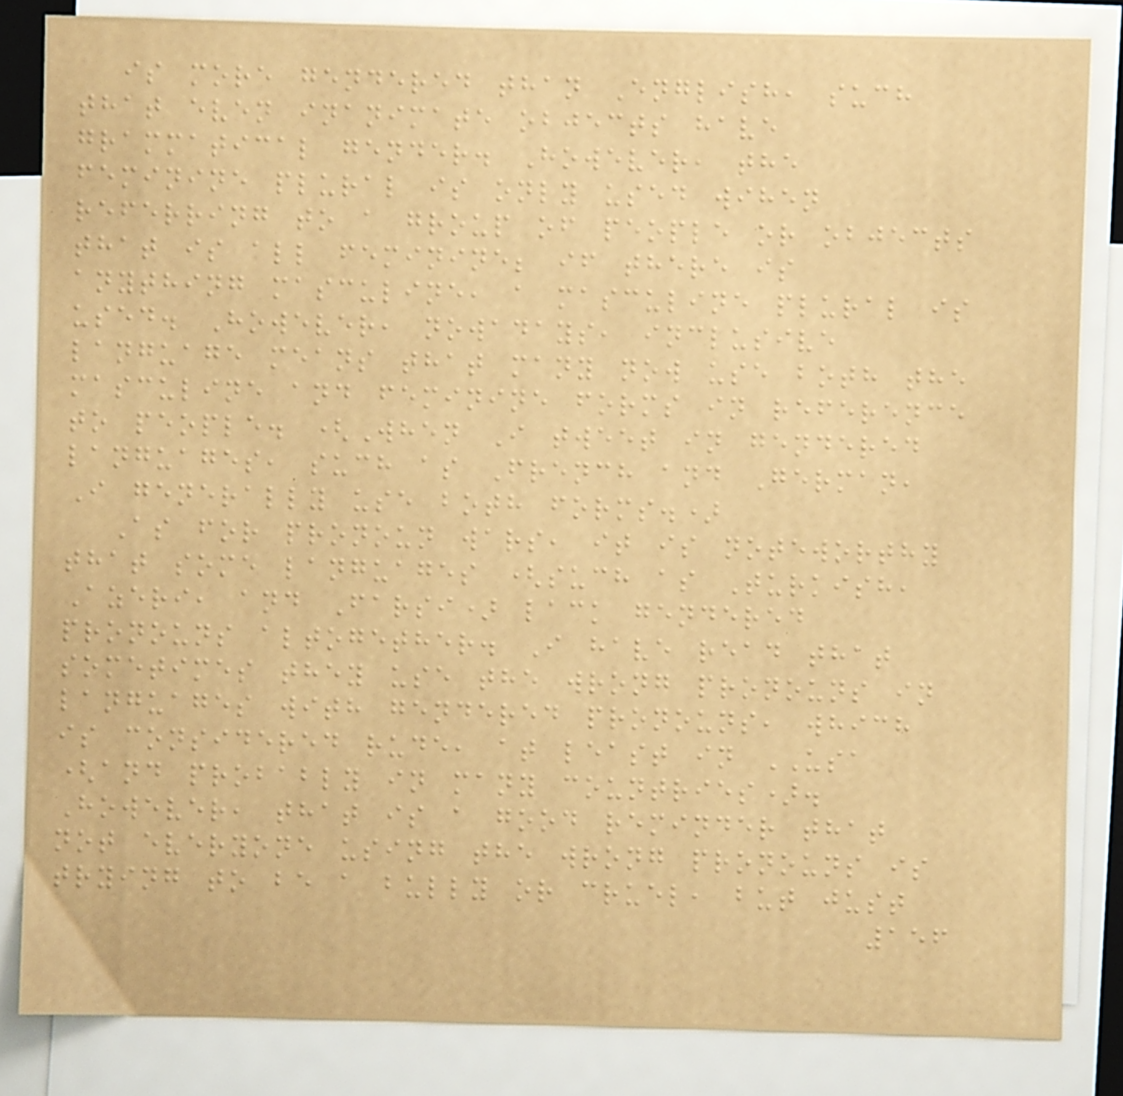is more gendered than English, such
that even inanimate objects have
grammatical gender. However, the
feminine plural is only used wihen
referring to a group of people or objects
that is all feminine; if there is
anything masculine, a masculine plural is
used. However, nowadays, inclusive
language means that many now use both the
masculine and feminine forms in reference
to people. (When I tweet in gendered
languages, such as French and German,
I generally use both forms.)
As for pronoun wars, it is noteworthy
that some languages (such as Turkish,
Azeri, and Farsi) lack gendered
pronouns altogether. I have read that
sometimes they use the wrong pronouns in
languages with gendered pronouns, which
is considered rude, at least in USA
(and probably in many countries).
However, that is a good reminder that
not everyone using the wrong pronouns is
trying to be a bully or cruel, but just
156
